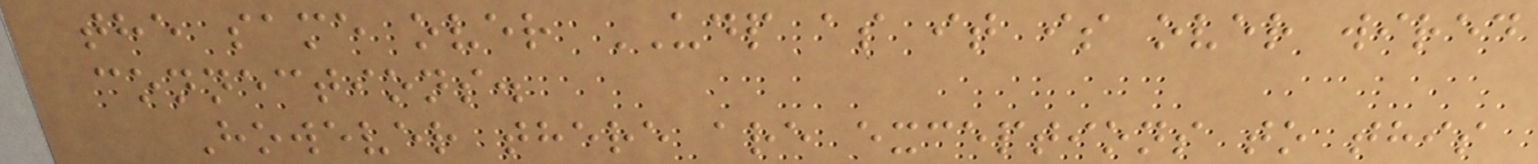the same over UDP as it is over wired
connections.
However there are exceptions to this
